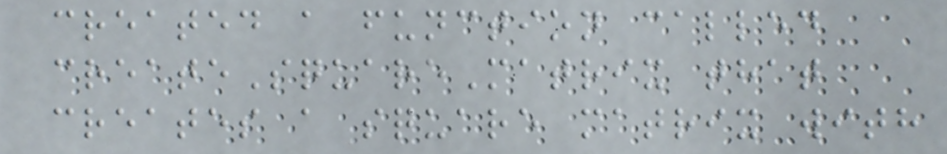created a function called
createSquareMatrix that
creates a square matrix with
